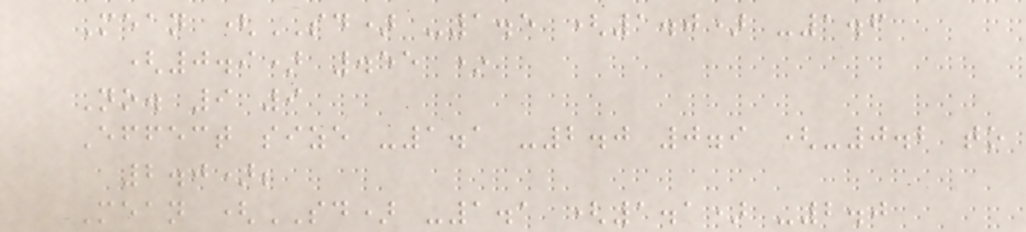Mean (SD) -1.5 (1.0) -1.6
(0.9) .55 *
No. 9 9
Effect size -1.1 -2.0 0.9 (-0.2 to
2.0);
Mean (SD) -1.1 (1.1) -2.0
